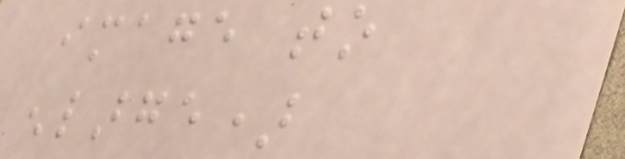image to
enlarge)
